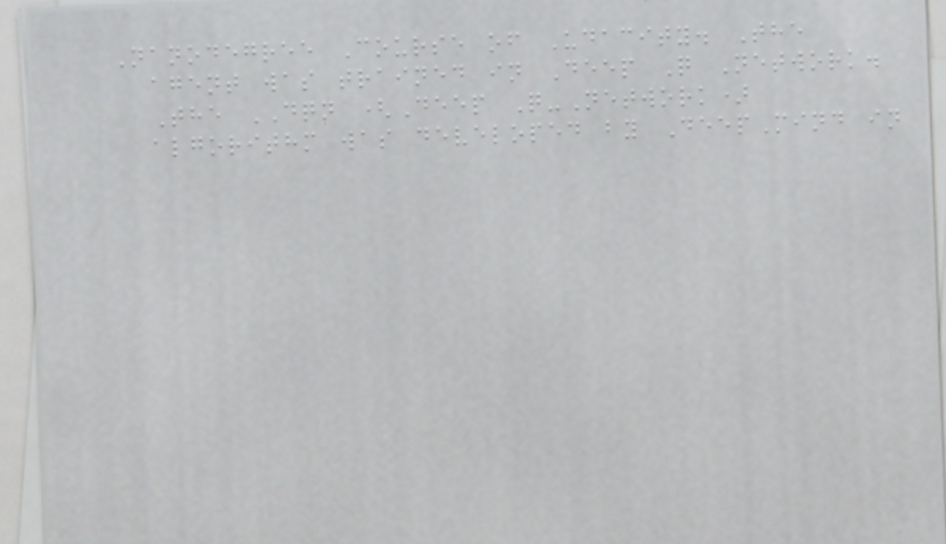Nanodegree Course of Udacity. The
agent was trained in Deep Q Network.
The DQN (Deep Q-Network)
algorithm was developed by DeepMind in
